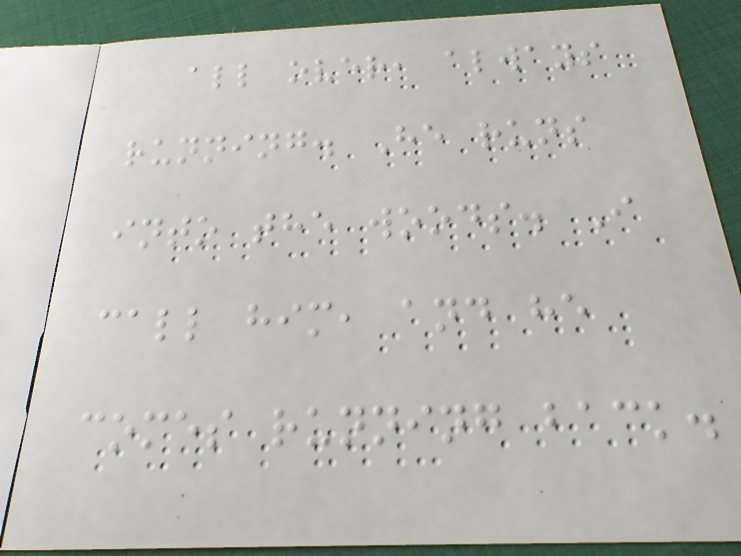all over, always
running. He runs
into the woods. I
call him, and he
comes running back.
